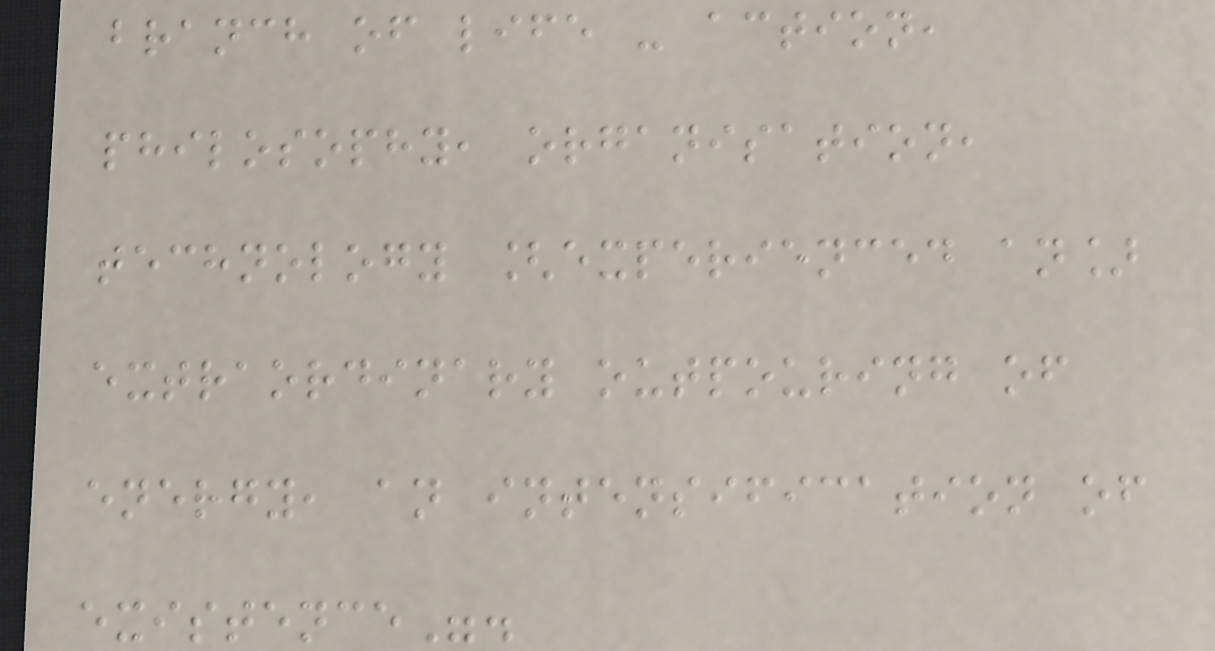branch of life - action,
philosophy, organisation,
technology [experienced an]
extraordinary outpouring of
energy, an intensification of
existence".
